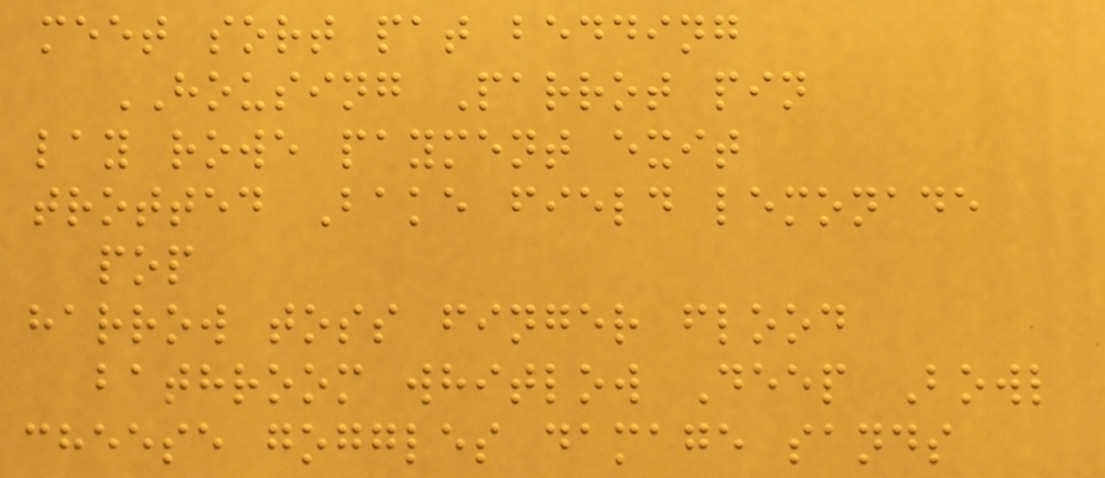meet sort pat bedding
HOUSING Parrot pin
lay rowe payment exit
trotted Bake field lemonade
pop
harrow toss finger flood
bathroom whitlow Deep Bowl
cheese goggles damage sands
